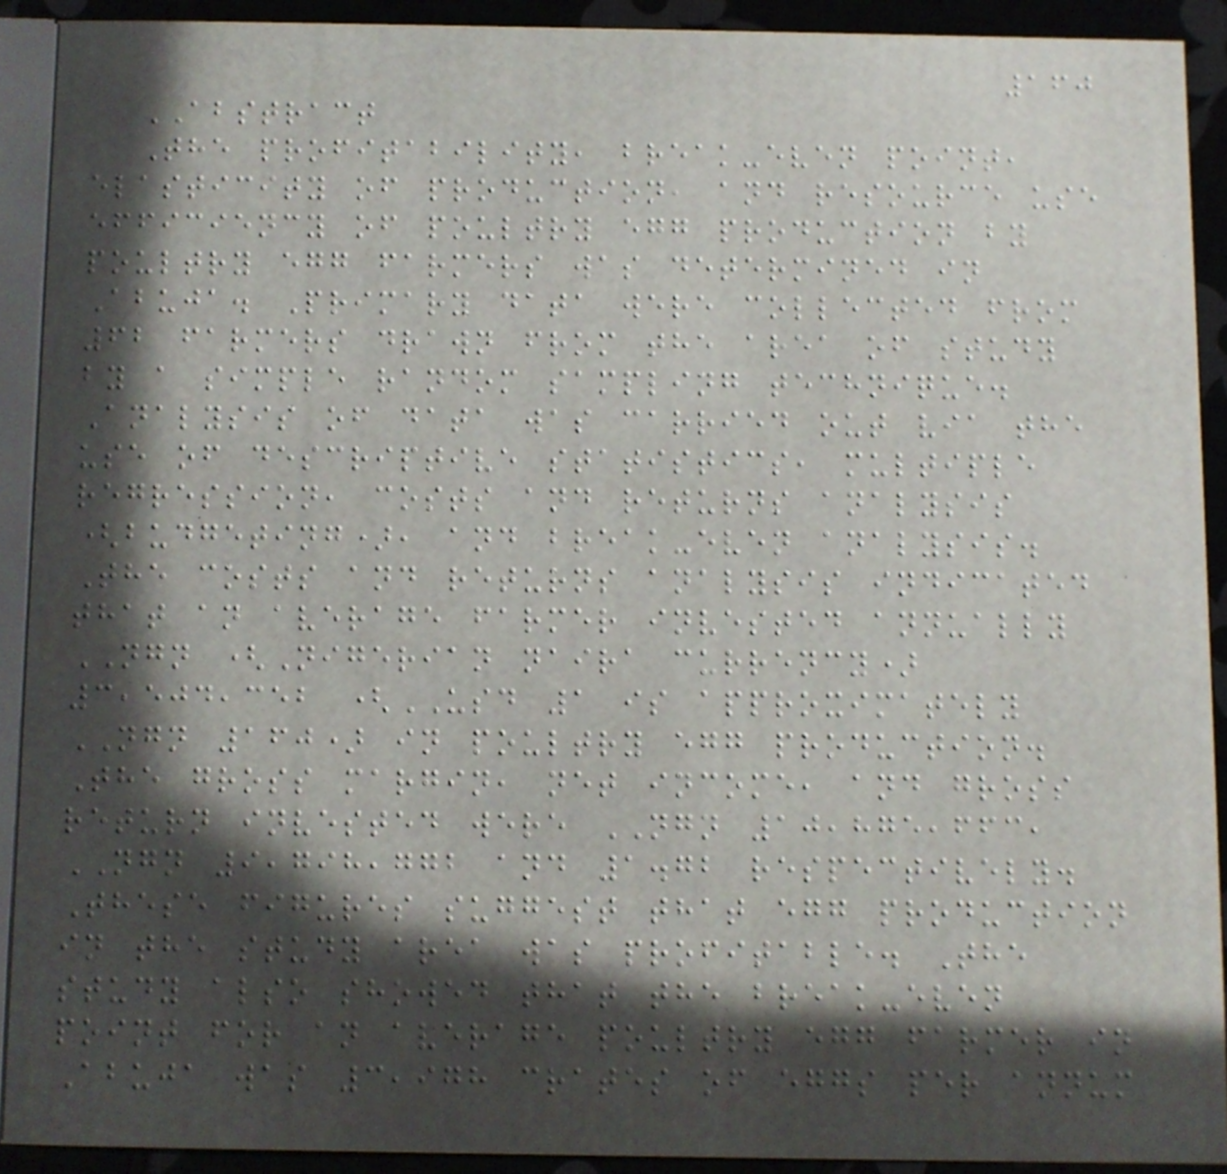160
ABSTRACT
The profitability, break-even point,
elasticity of production, and resource use
efficiency of poultry egg production by
poultry egg farmers was determined in
Abuja. Primary data were collected from
62 farmers drawn from the area of study
by a simple random sampling technique.
Analysis of data was carried out via the
use of descriptive statistics, multiple
regression, costs and returns analysis
(budgeting), and break-even analysis.
The costs and returns analysis indicated
that an average farmer invested annually
NGN (Nigerian naira currency)
3,504,352 (USD 1 is approximately
NGN 160) in poultry egg production.
The gross margin, net income, and gross
return invested were NGN 10,875,663,
NGN 9,798,772 and 1.72 respectively.
These figures suggest that egg production
in the study area was profitable. The
study also showed that the break-even
point for an average poultry egg farmer in
Abuja was 3,978 crates of eggs per annum
